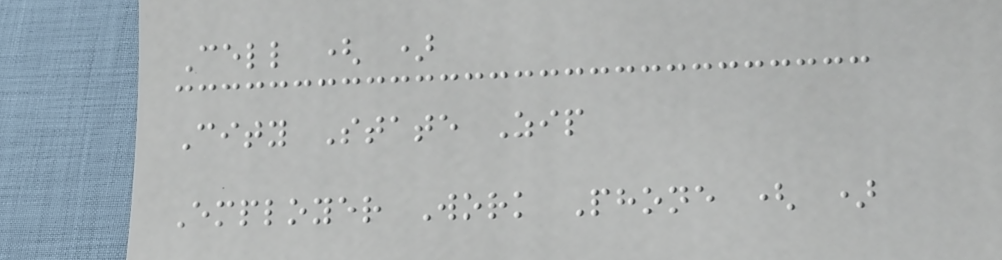Cell ( )
City State Zip
Employer Work Phone ( )
